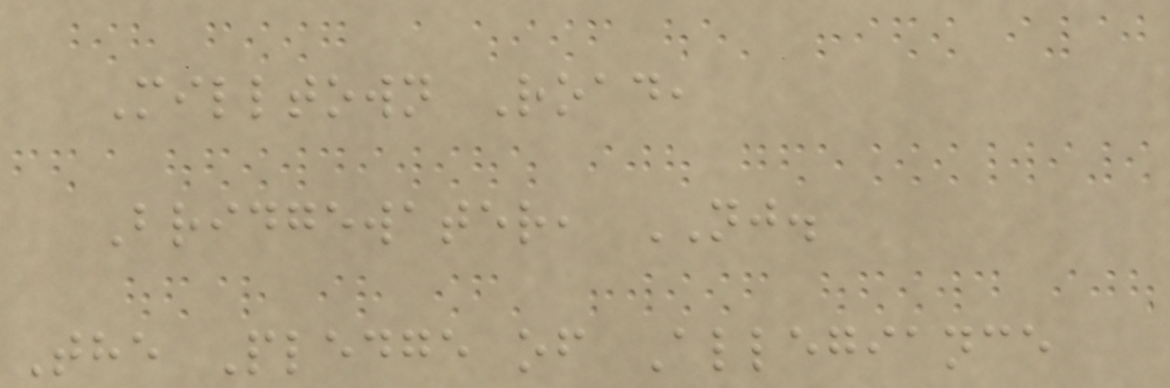Milltown Road,
Bridgewater, NJ.
The Pledge of Allegiance
